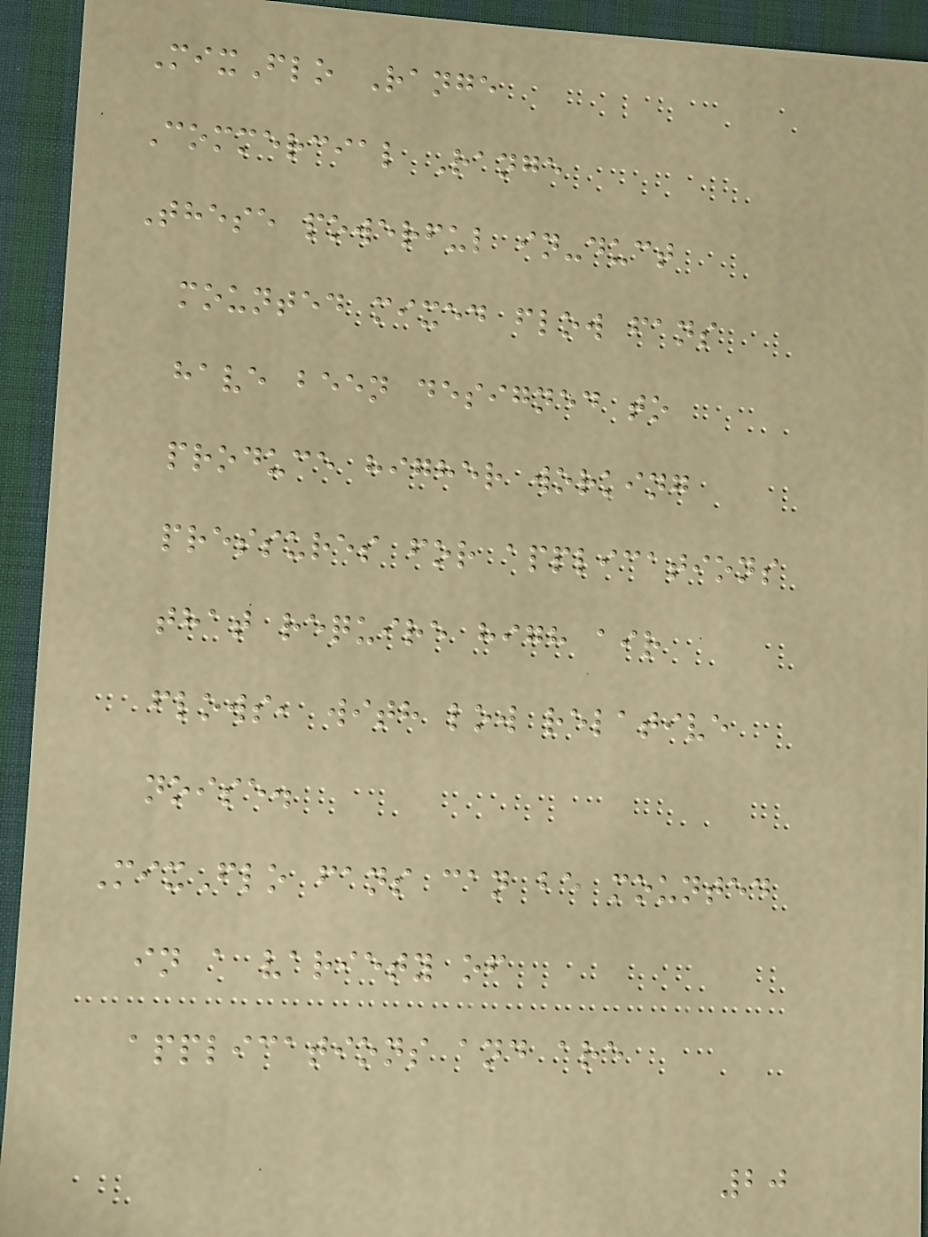MixFlo Range
Commercial Range
These powerful in-duct
mounted mixed flow fans
have been designed to
produce higher working
pressures for applications
that require high air
flows, with low relative
noise.
MixFlo fans can be mounted
in a variety of
applications and are
20
